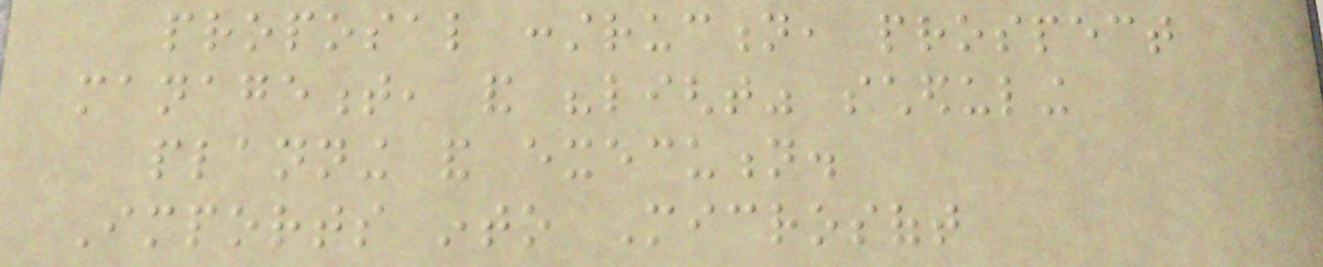proposal construction, prospect
management, and "light" scheduling
planning and execution.
Imports into Microsoft
